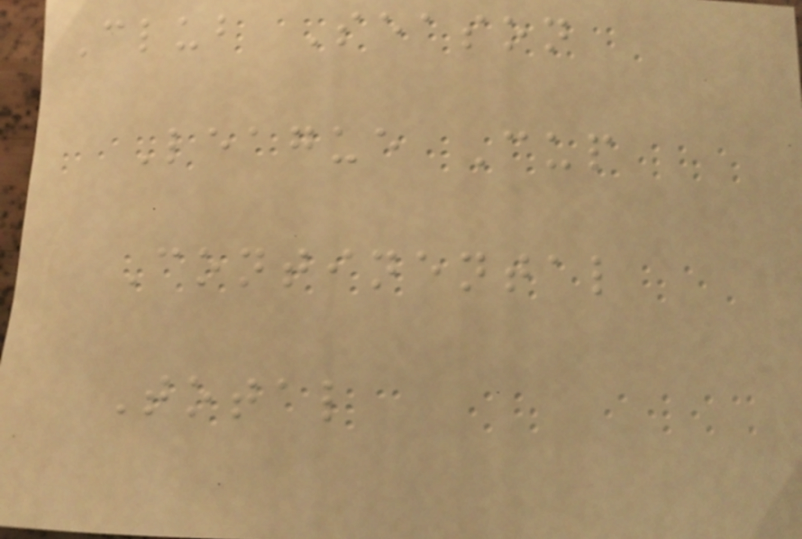Club Season
League Cup
Continental
Total
